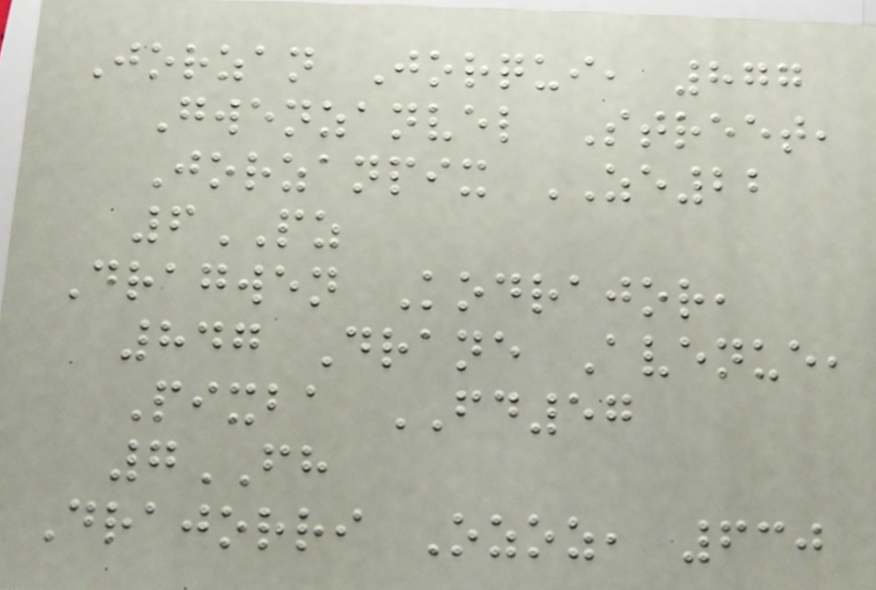Jorzan Jorqui, 877
Gwenzanvel Street,
Jorzanpix ZE22
6PZ
Dragwen Kodrajor,
847 Drane Avenue,
Pixba FD57
7FH
Drajorri Ozoz, 630
